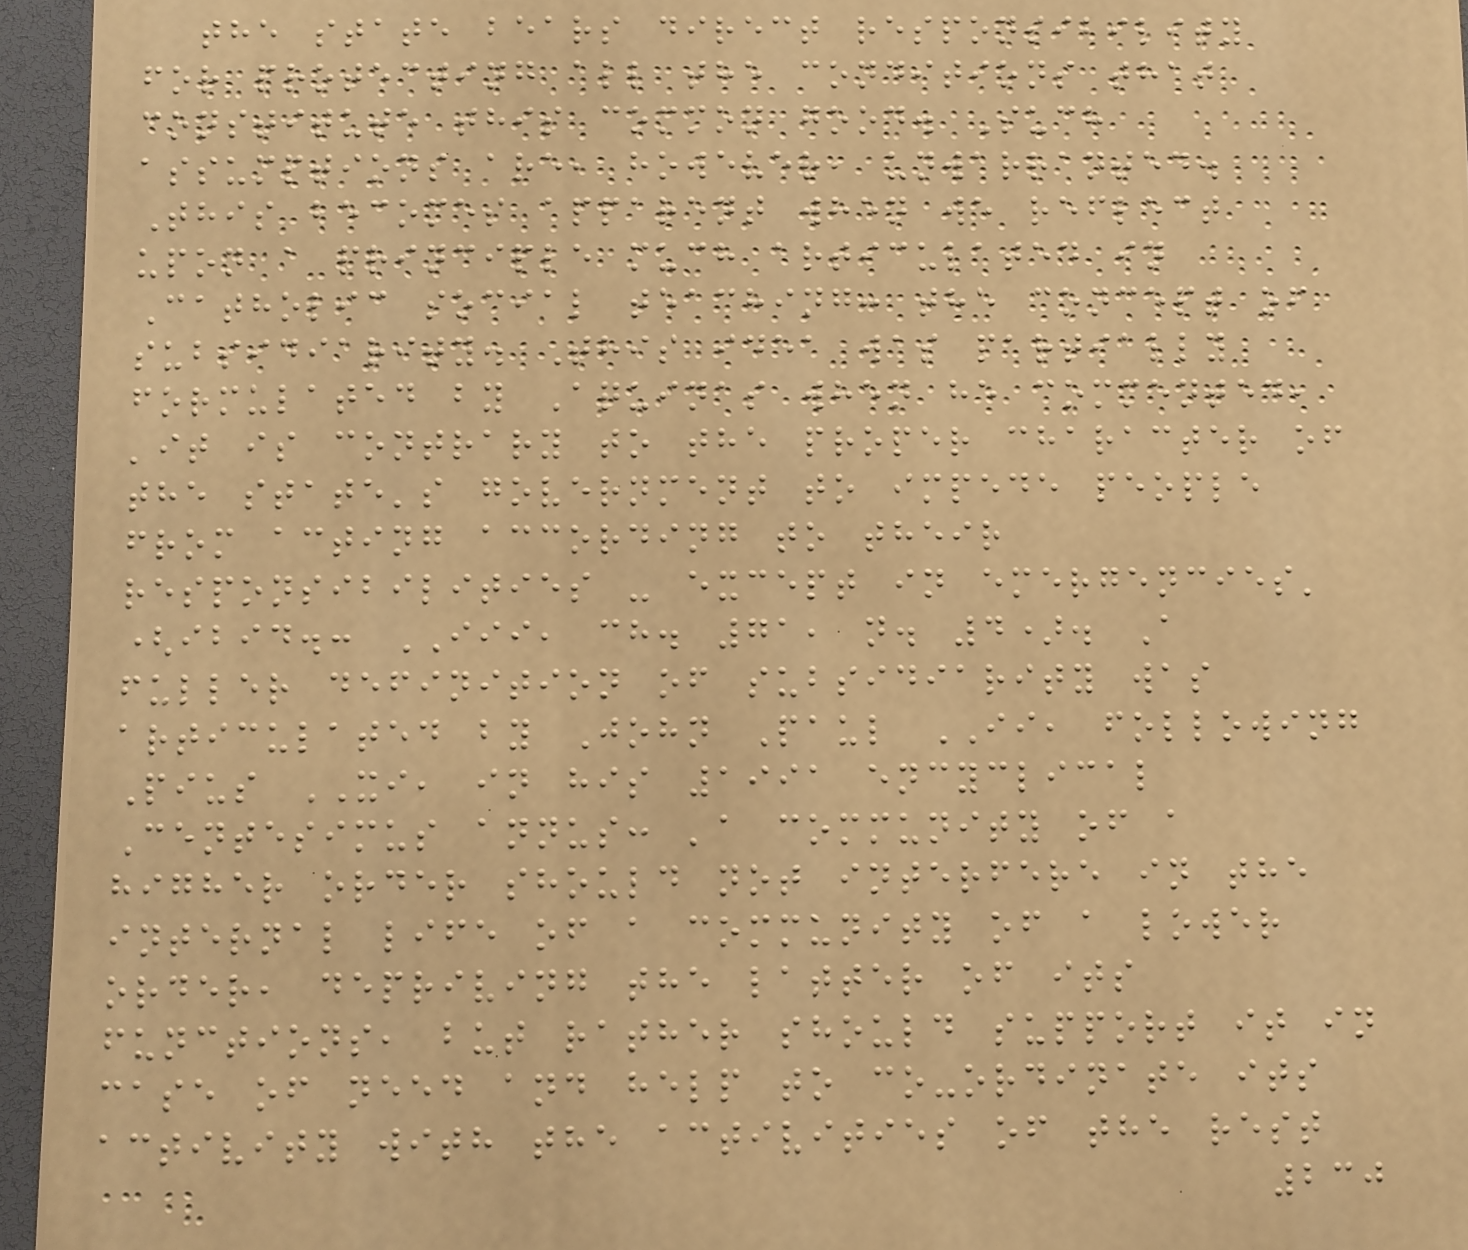the state bears direct responsibility
for protecting all the conditions that
constitute this common good. Such
assumptions are, however, unwarranted.
This becomes apparent when we reflect
upon a principle much articulated in
Catholic social teaching: the concept of
subsidiarity. This idea was partially
formulated by Aquinas when he commented,
'it is contrary to the proper character of
the state's government to impede people
from acting according to their
responsibilities - except in emergencies'
(ibid.: III, ch. 71, n. 4). A
fuller definition of subsidiarity was
articulated by John Paul II, following
Pius XI, in his 1991 encyclical
Centesimus annus: 'a community of a
higher order should not interfere in the
internal life of a community of a lower
order, depriving the latter of its
functions, but rather should support it in
case of need and help to co-ordinate its
activity with the activities of the rest
230
